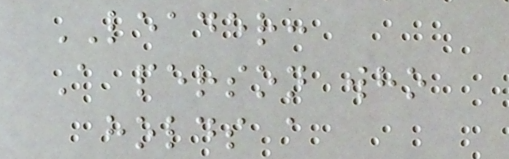LEADER:
A person who
holds a
